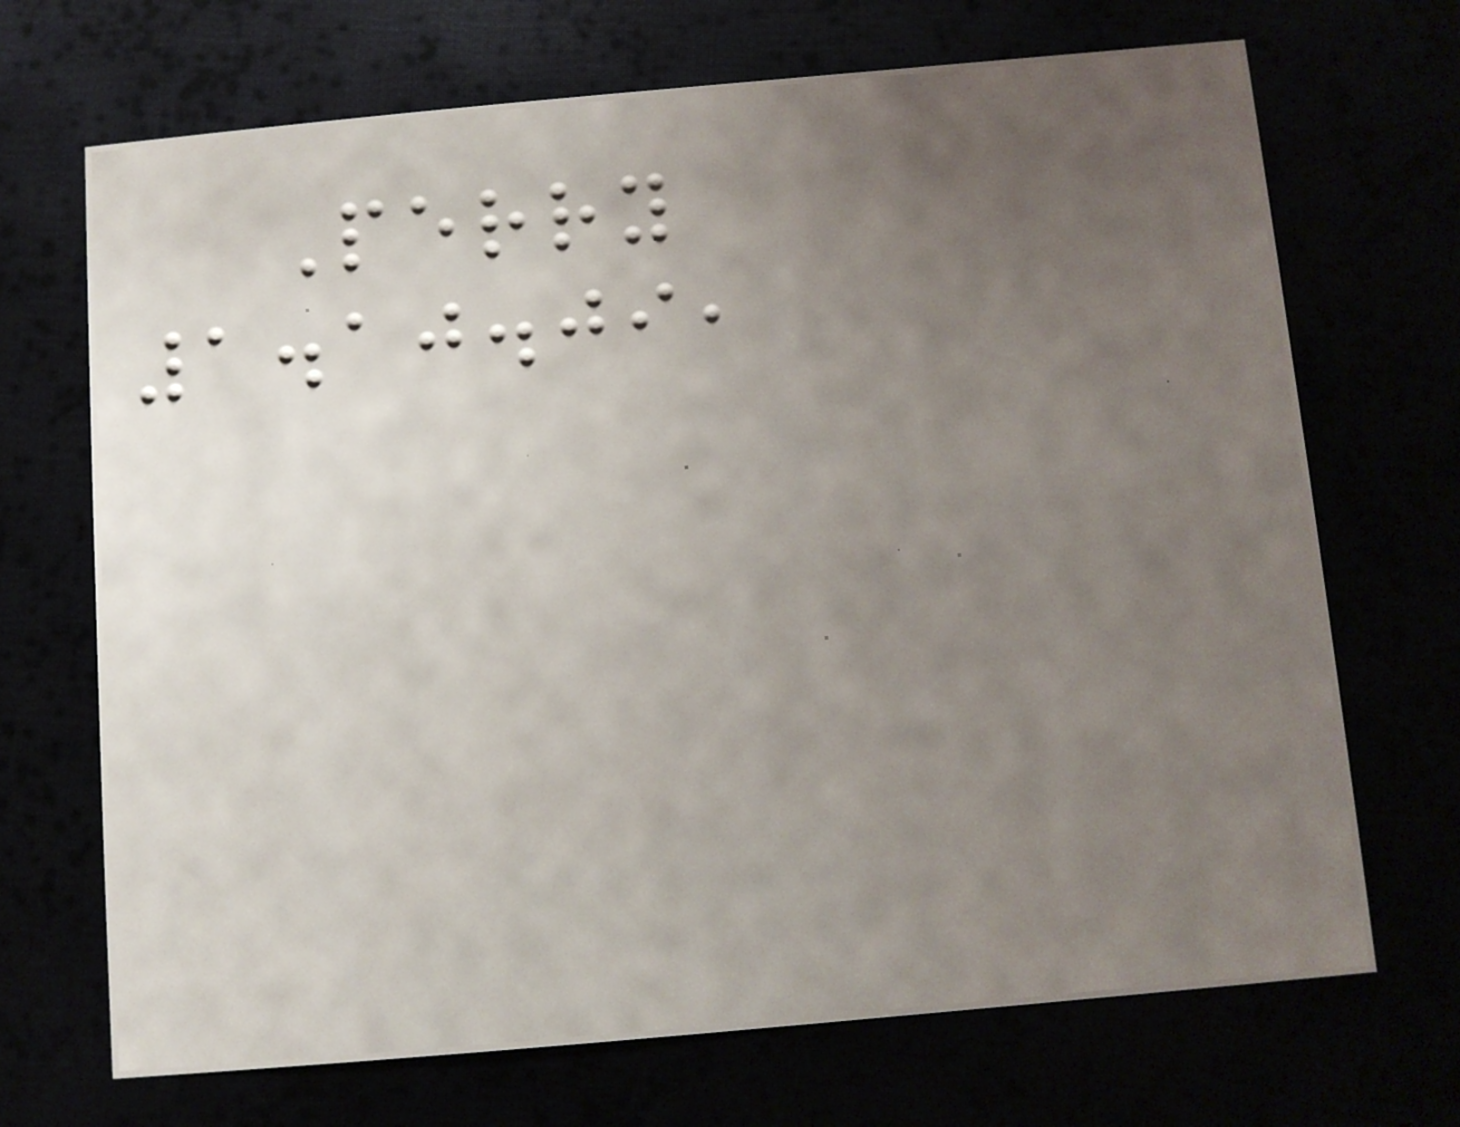Perry
1.10.09,
